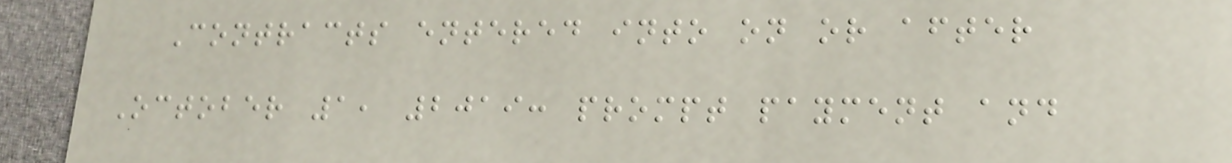Contracts entered into on or after
October 1, 2019: prompt payment and
